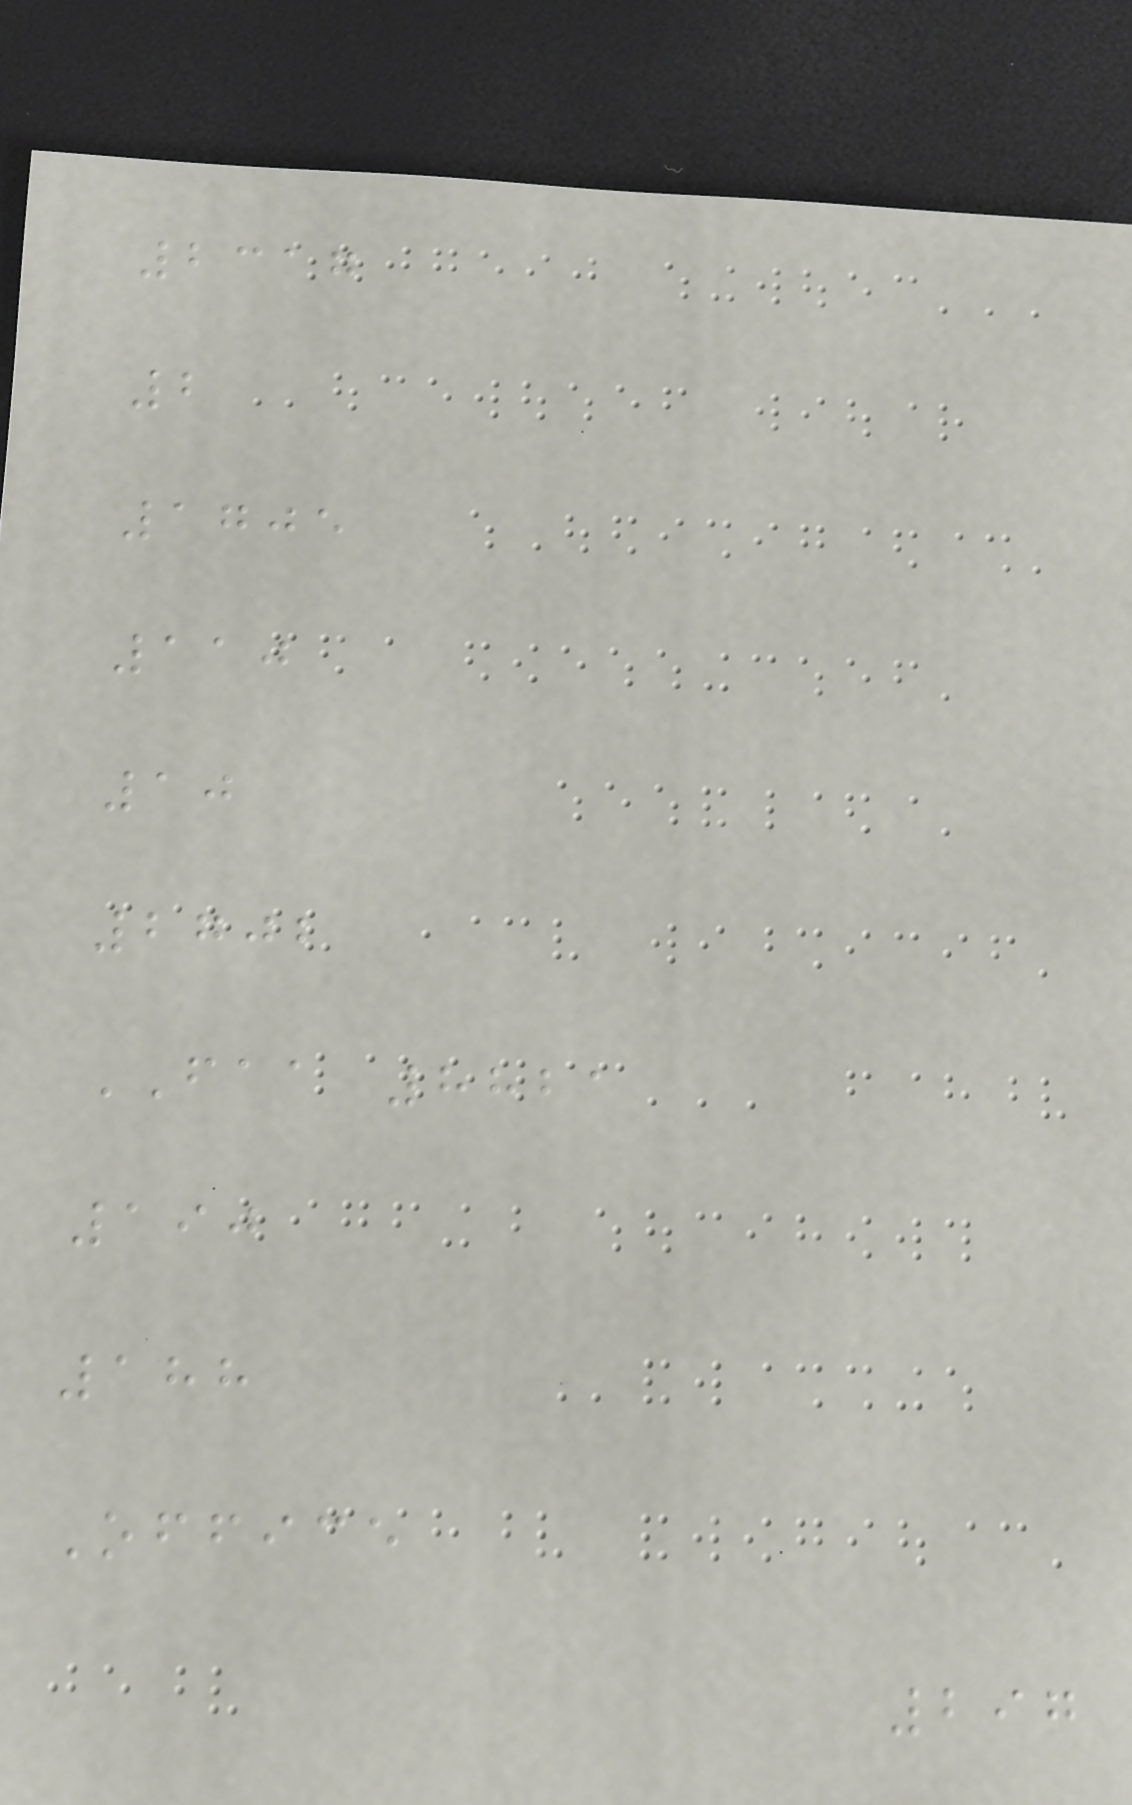2317
2
1705
110
10
2702
FAA 8821
190
188
Office
297
